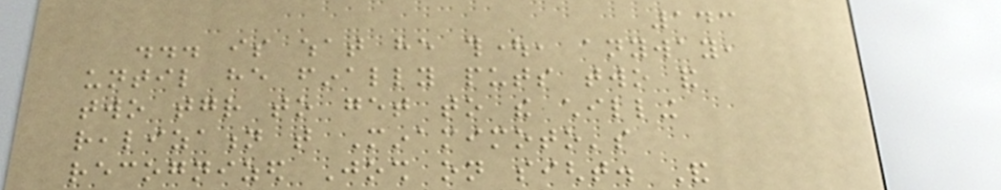143
... is what he thought, anyway,
until he finally puts two and
two together to get to the chilling
realization that Minamimoto's
recognized Josh on sight. And
